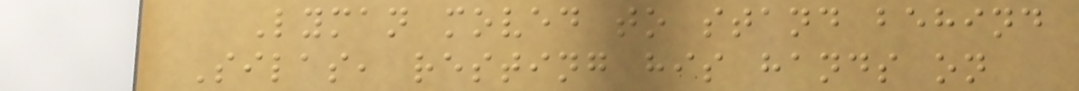Lyman moved to stand behind
Silas, resting his hands on
